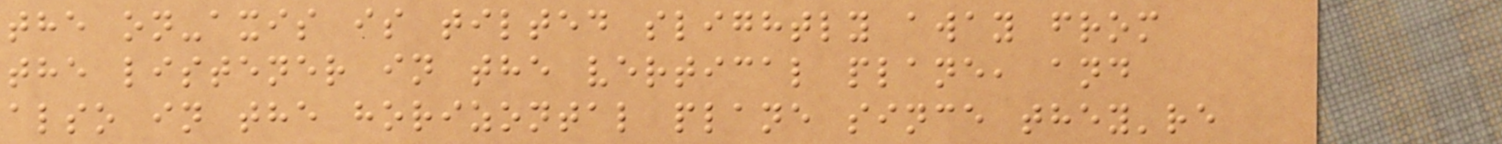the on-axis is tilted slightly away from
the listener in the vertical plane, and
also in the horizontal plane since they're
